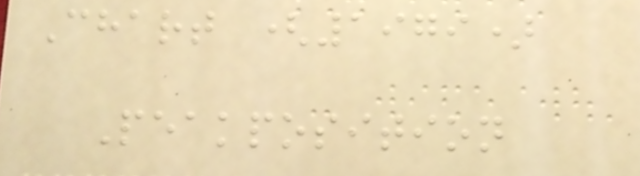Chart (1979)
Peakposition
